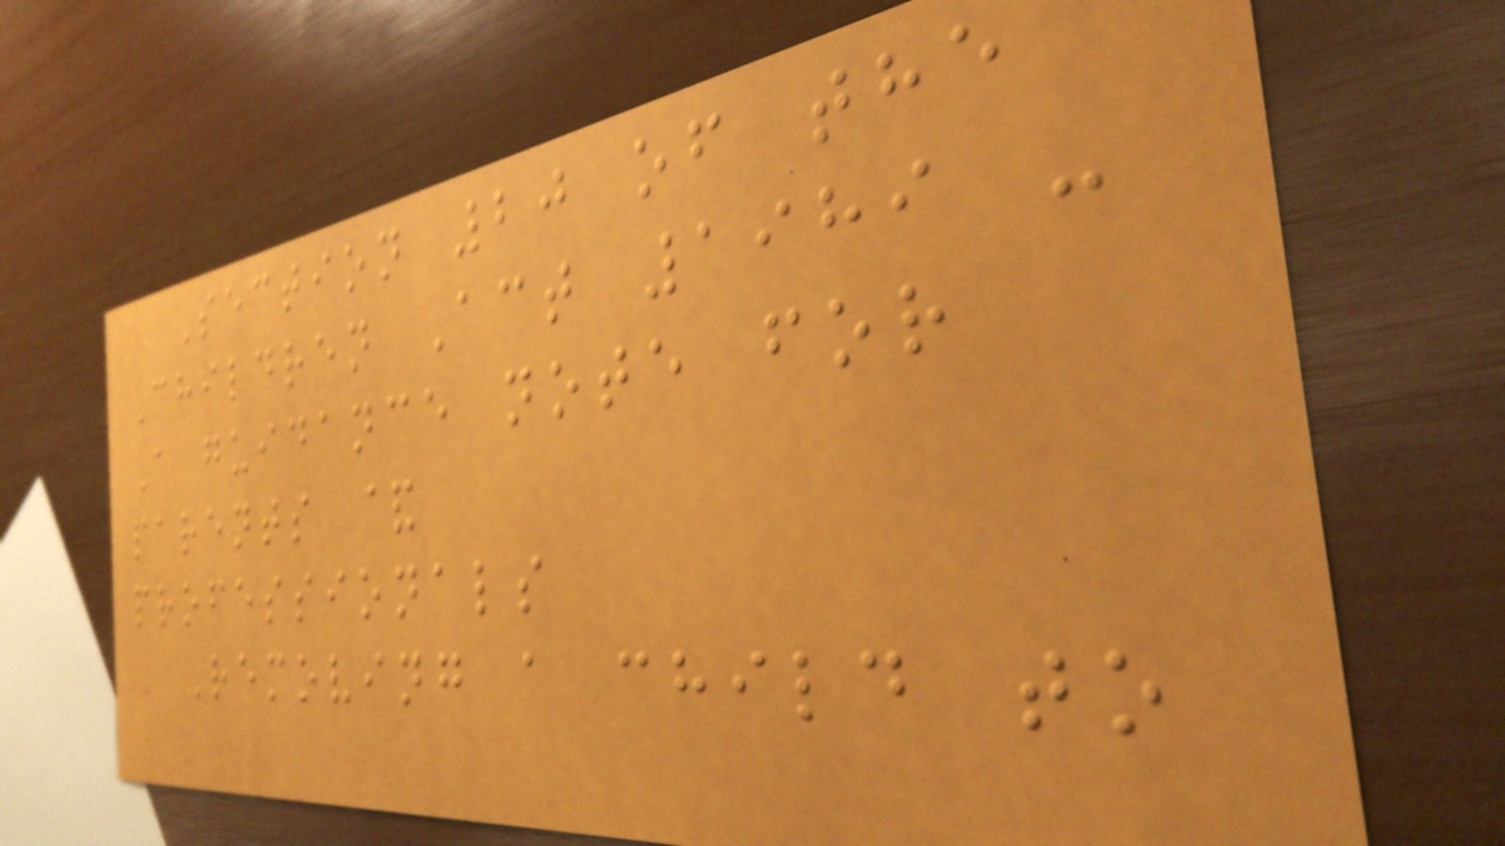Section 20 of the
Children Act 1989 -
A guidance note for
parents &
professionals
Removing a child to
